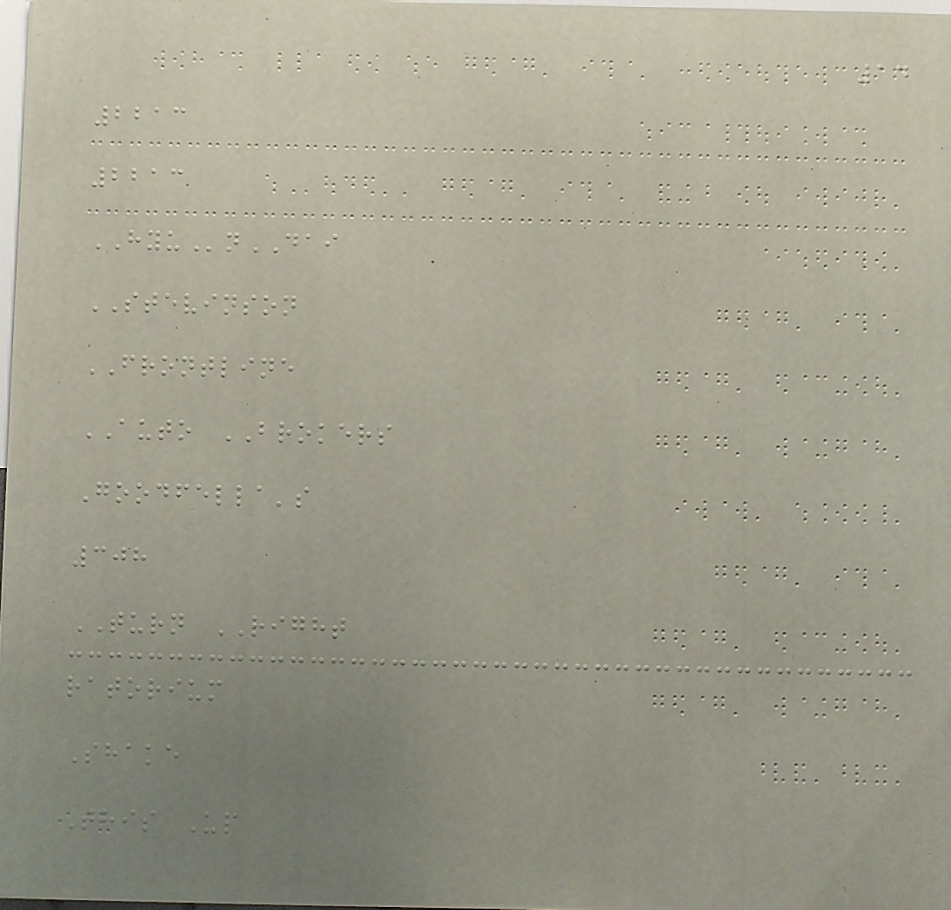14
2213
2213
HYUnDAI
STEVINSON
FRONTLINE
AUTO BROKERS
Goodfella's
308
TURN RIGHT
ratorium
Shake
This Up
